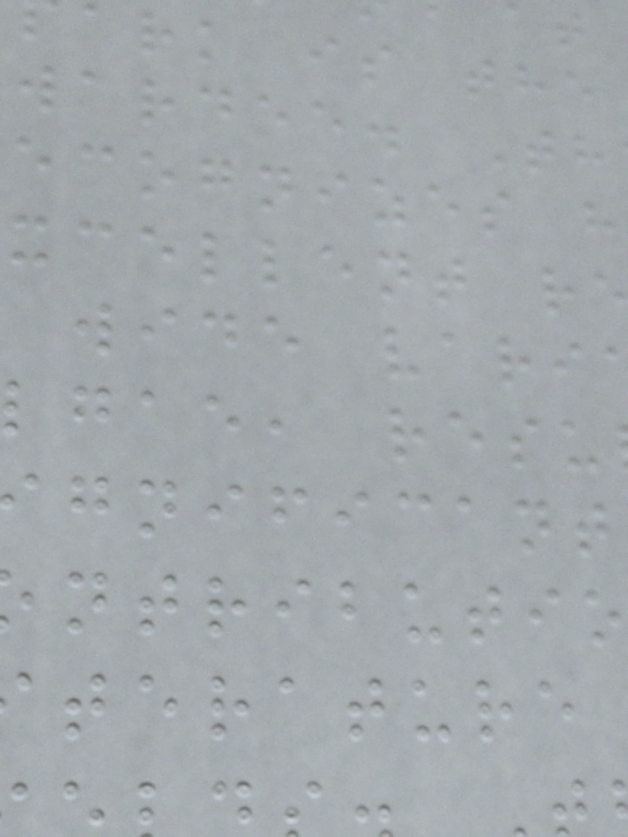ark is the
wardee. Th
ecognizes h
xcellent r
wide vari
lgae, resu
gnificant
terature
